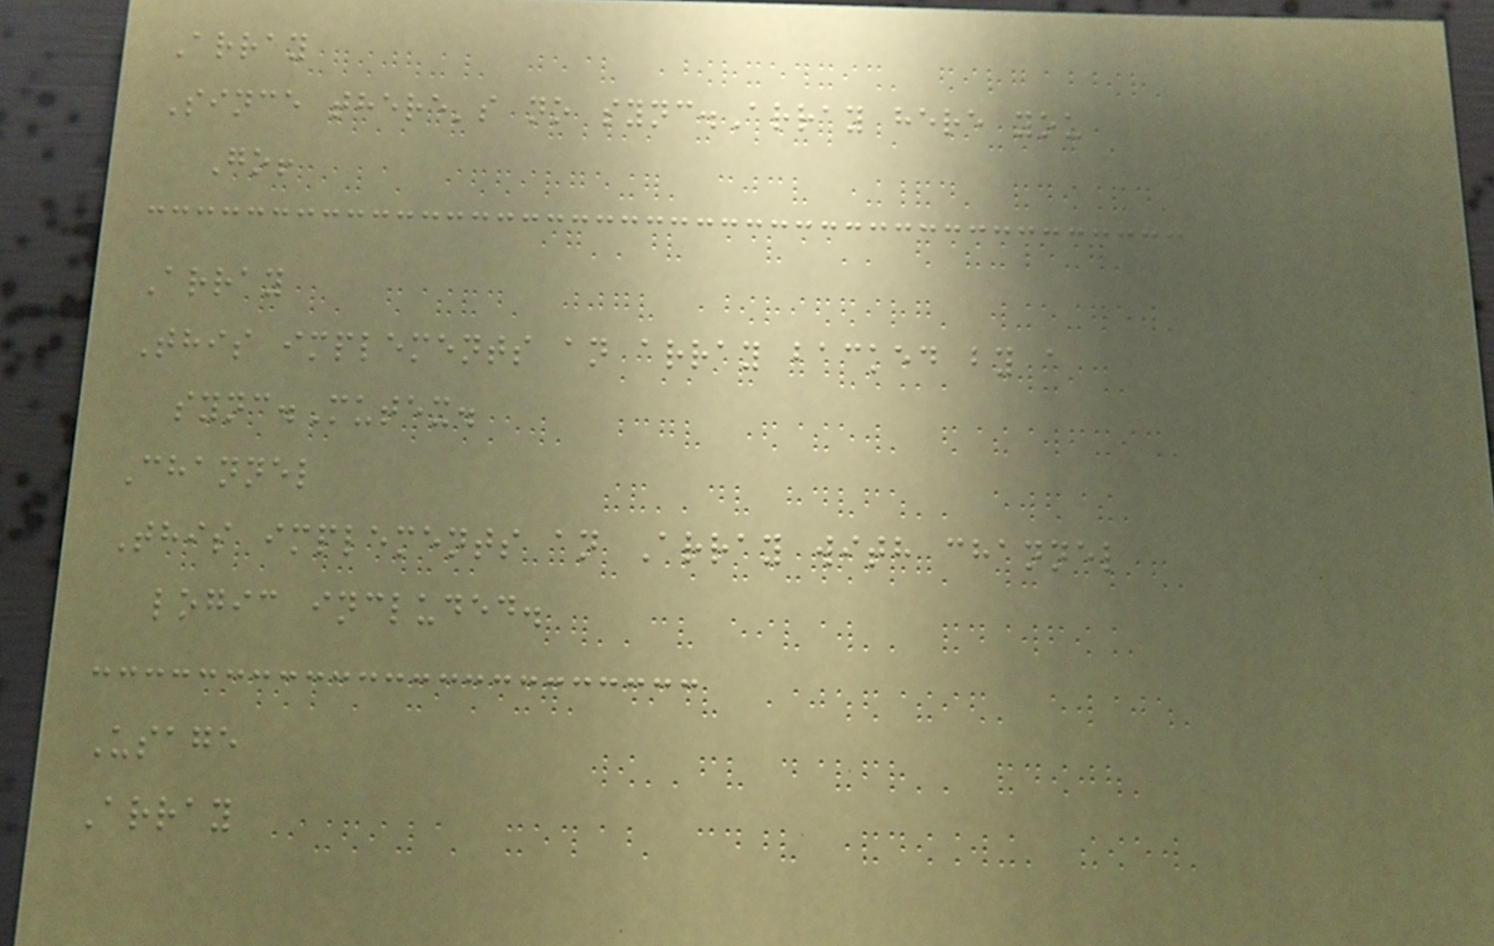Array
Since there's no sync.Array here you
Go!
Array
This implements an array backed by a
sync.Mutex.
Channel
This implements an Array with channel
logic included.
Usage
Array
